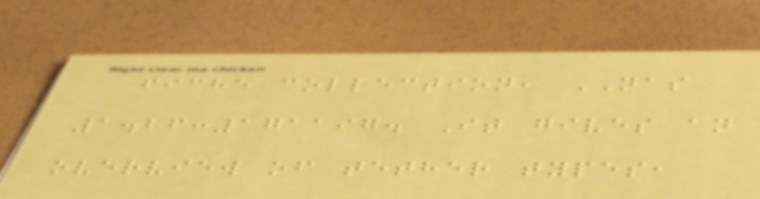fiche collection, NAS
1.26:171197. It gives an
overview of tether types,
